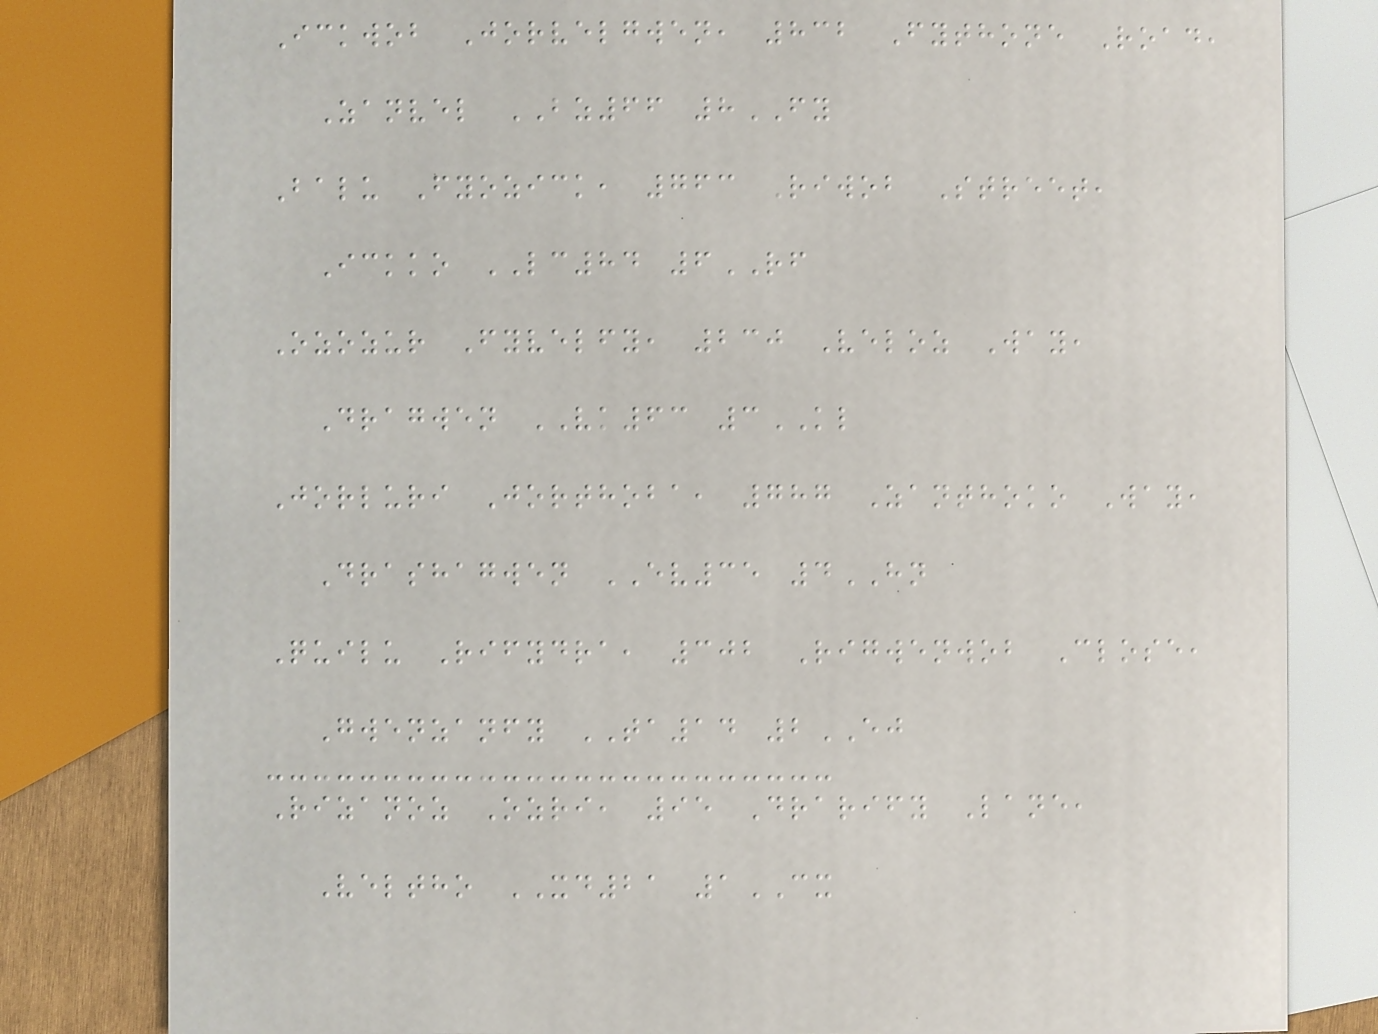Ickwob Jorvelgwen, 832 Fythone Road,
Zanvel BZ66 8FY
Balu Fyozick, 763 Riwob Street,
Ickko LC84 6RF
Ozozur Fyvelfy, 230 Veloz Way,
Dragwen VK63 3KL
Jorluri Jorthoba, 787 Zanthoko Way,
Drashagwen EV35 4HN
Quilu Rifydra, 302 Rigwenwob Close,
Gwenzanfy TA14 2EJ
Rizanoz Ozri, 95 Drarify Lane,
Veltho XD21 1CX
